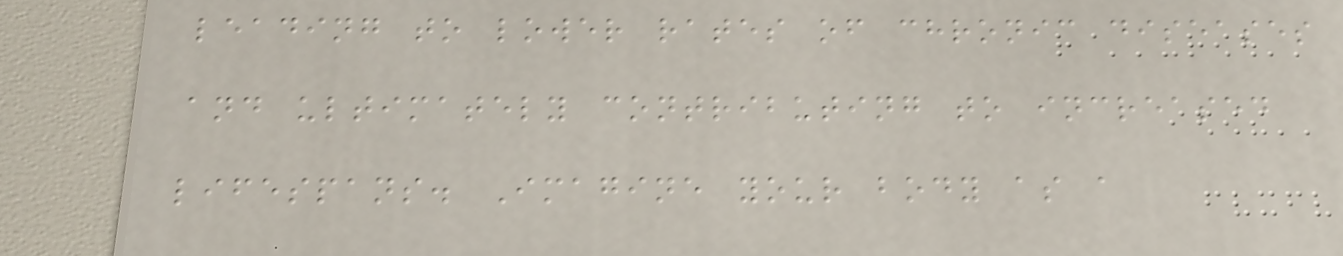leading to lower rates of chronic diseases
and ultimately contributing to increased
lifespans. Imagine your body as a
